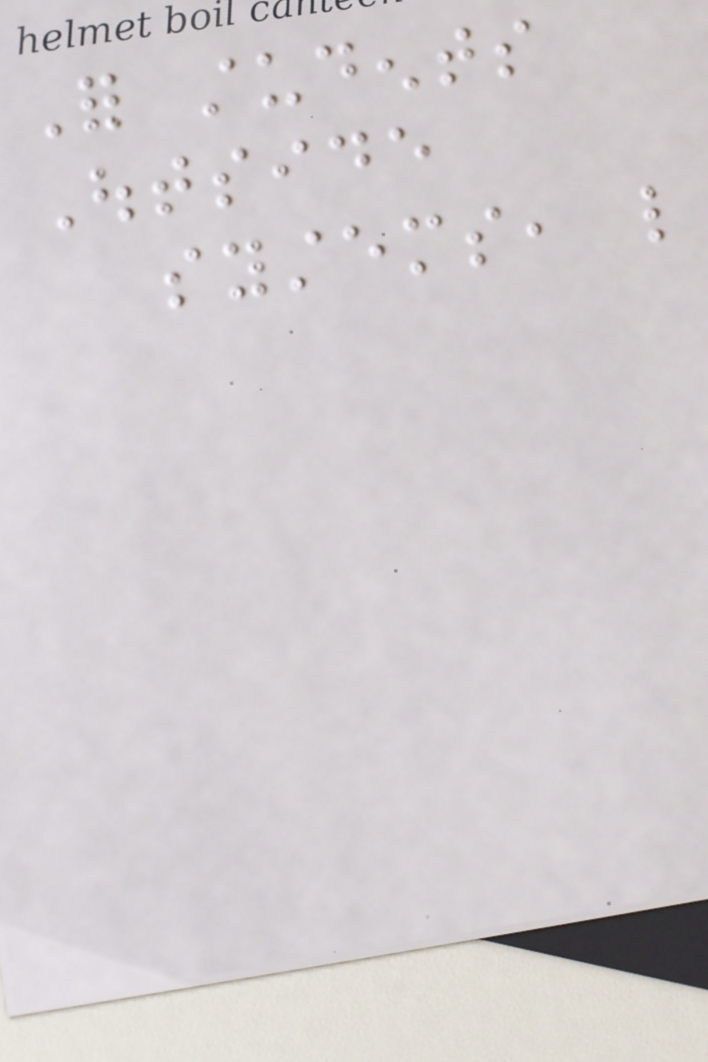For students
Outside
systems, like
